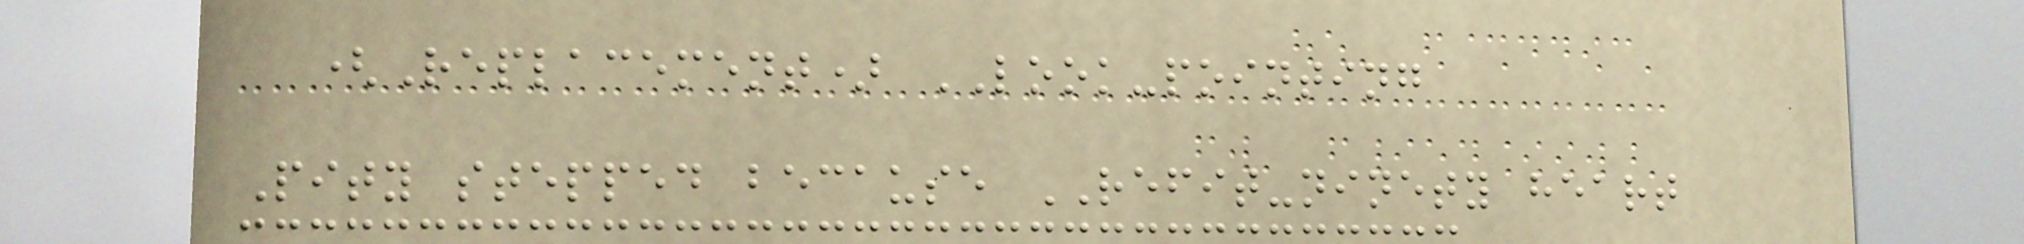(Replacement) LOOK-pointing
Pity stepped because REFIT-ninety heart
